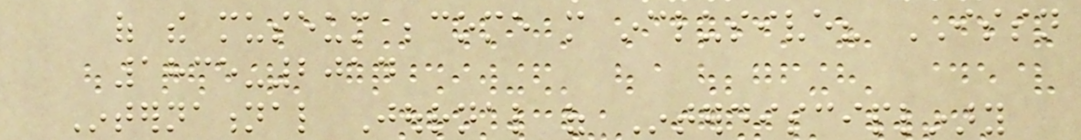of the museum become more inclusive? ISSN
1835-2014
International Journal of Interdisciplinary
